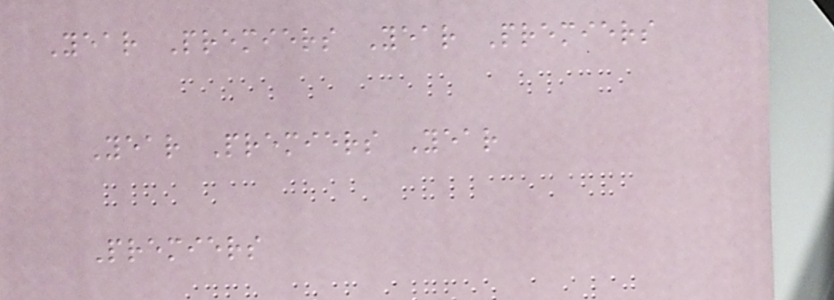Year Premiers Year Premiers
Year Premiers Year
Premiers
